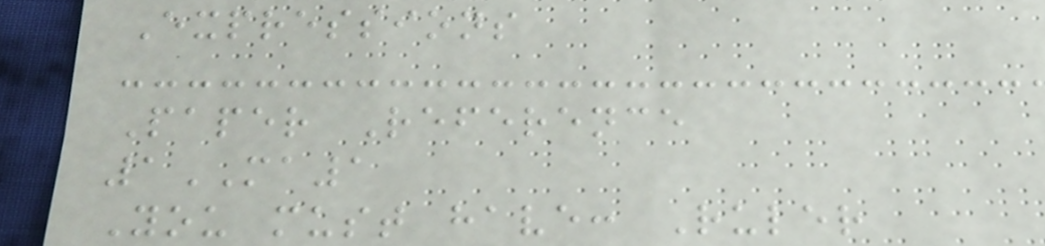Expressions
Paper Reference
1MA1
You must have: Ruler
